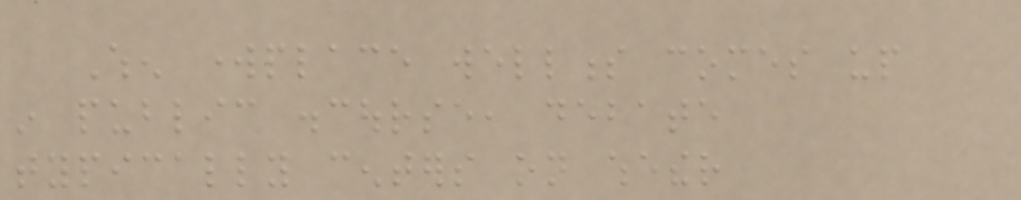When workplace wellness comes up
in public discourse, debate
typically centers on whether
